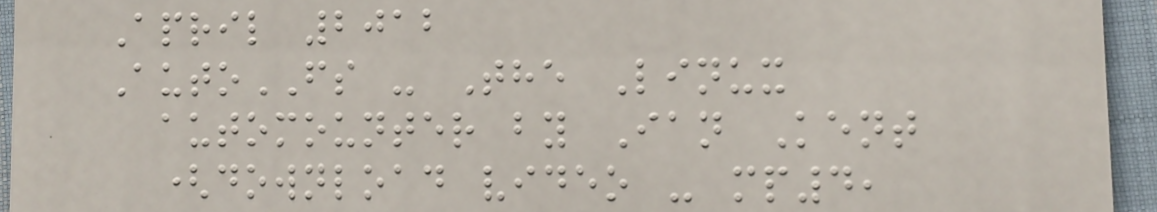April 2012
AutoFS - The Linux
automounter by Ian Kent
(download video - mp4,
